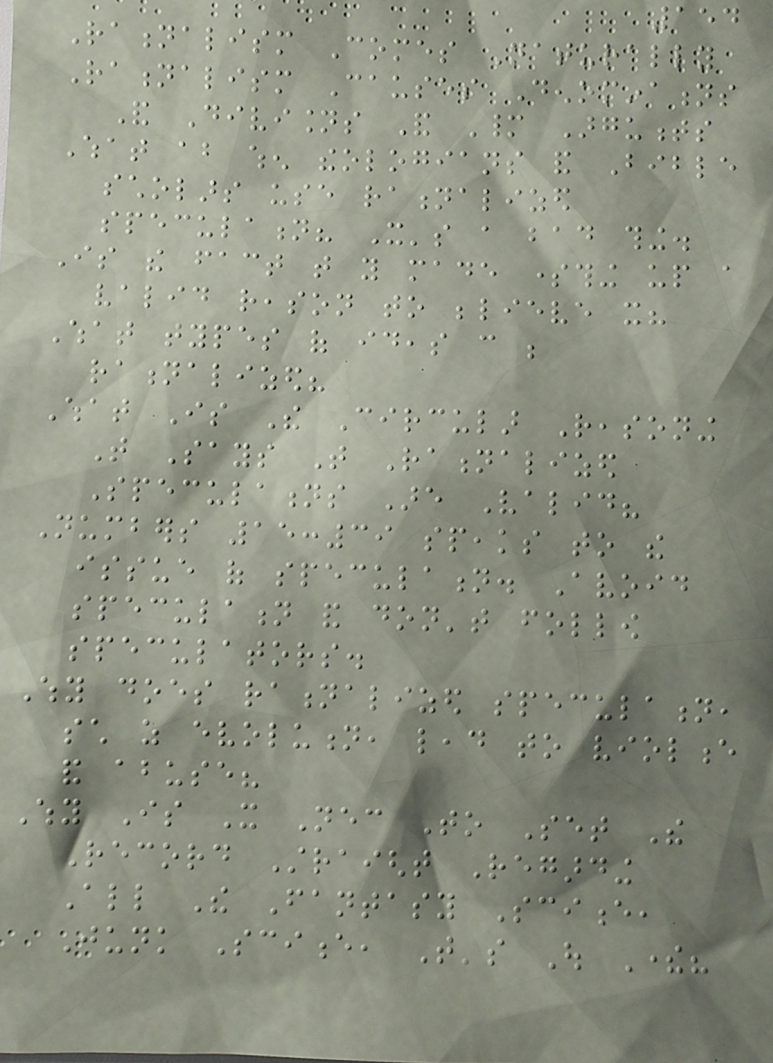154
Rationalism Comes Naturally
Rationalism Causes Denominations
And Divisions And Many Arguments
What about when theologians and Bible
scholars use rationalized
speculation? It's a bad thing.
Is the fact that you made something up a
valid reason to believe it?
What types of ideas can be
rationalized?
What Is The Circular Reasoning
That Says That Rationalized
Speculations Are Valid?
Numbers 15:39 speaks to the
issue of speculation. Avoid
speculation and don't follow
speculators.
Why does rationalized speculation,
such as evolution, lead to violence
and abuse?
Why Is It Necessary To Set The
Record Straight Regarding
All The Fantasy Science,
Junk Science, That's Out There?
